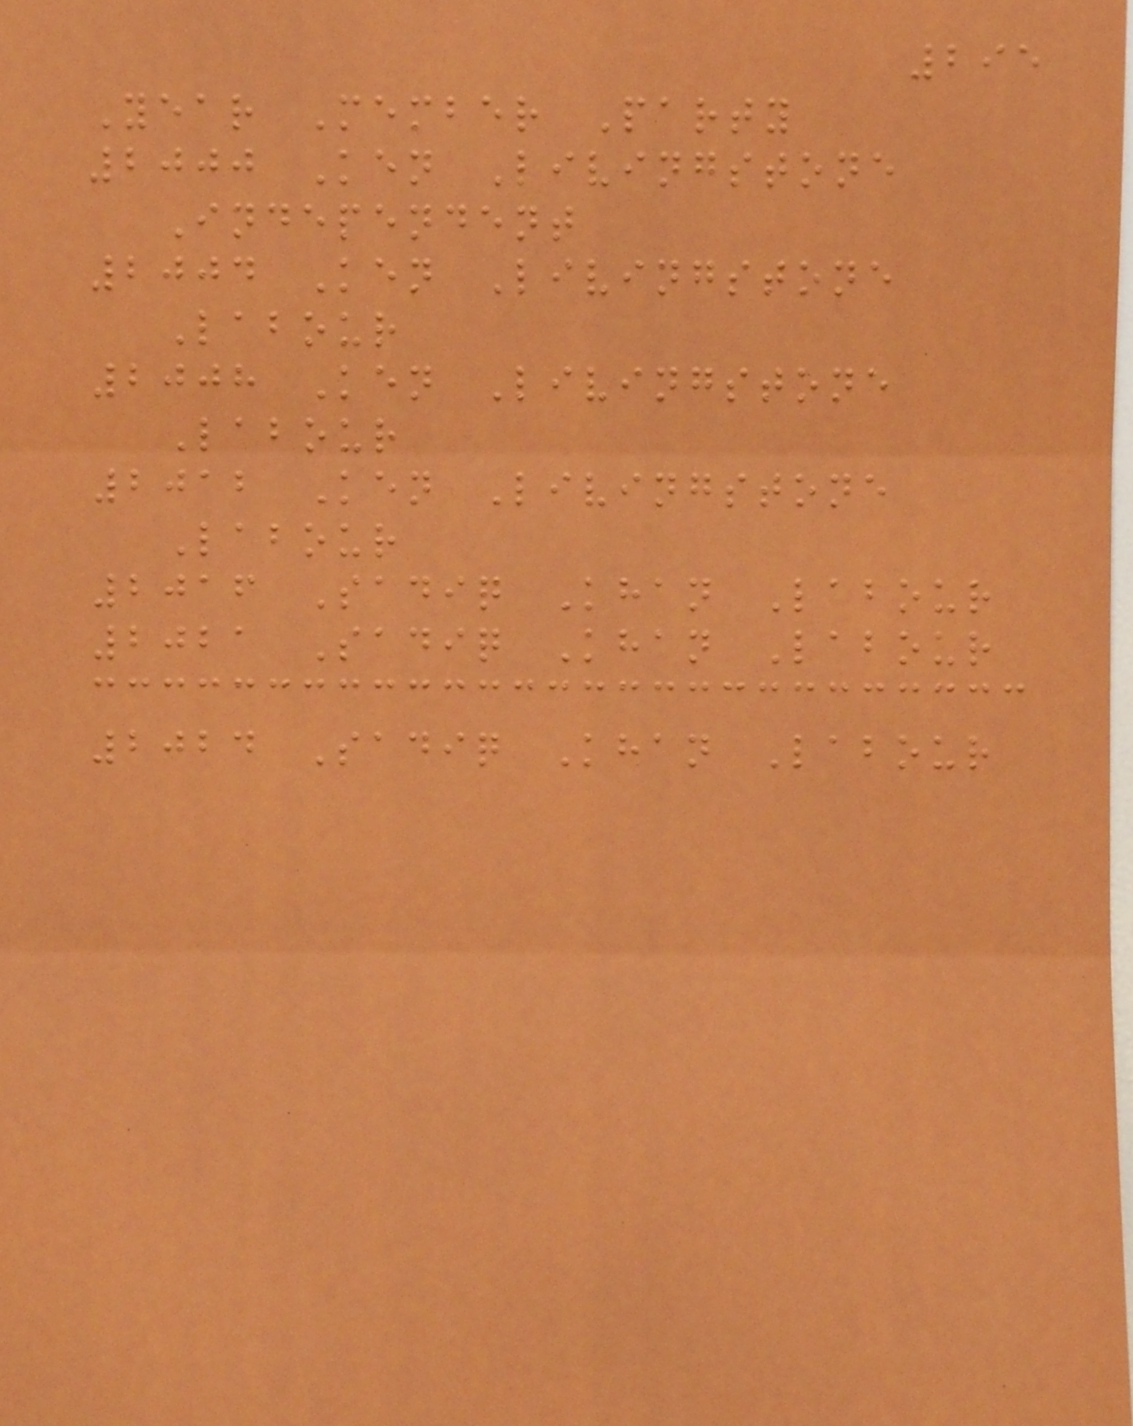295
Year Member Party
2000 Ken Livingstone
Independent
2004 Ken Livingstone
Labour
2008 Ken Livingstone
Labour
2012 Ken Livingstone
Labour
2016 Sadiq Khan Labour
2021 Sadiq Khan Labour
2024 Sadiq Khan Labour
